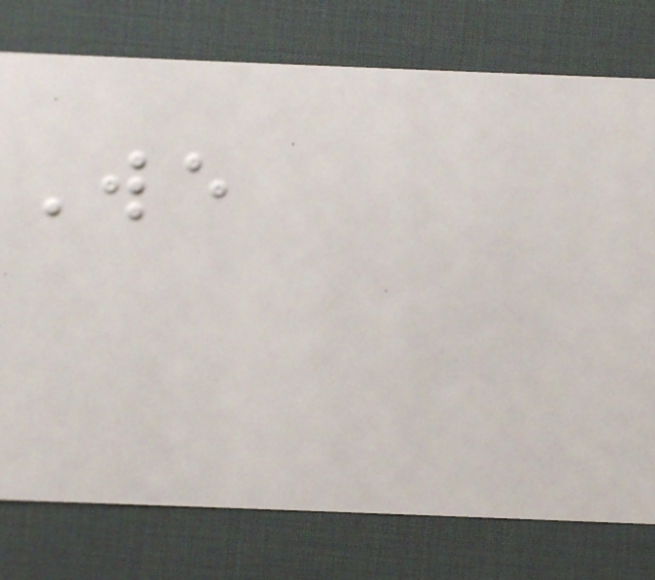We
